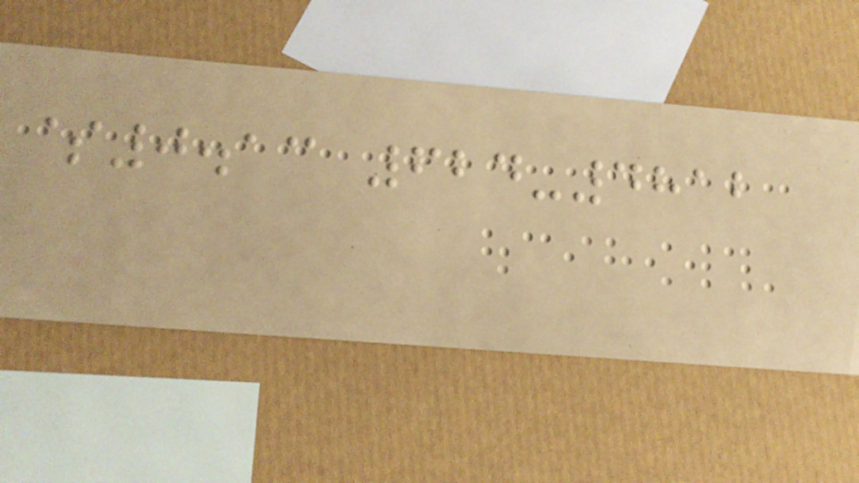$0.13 624-4812
